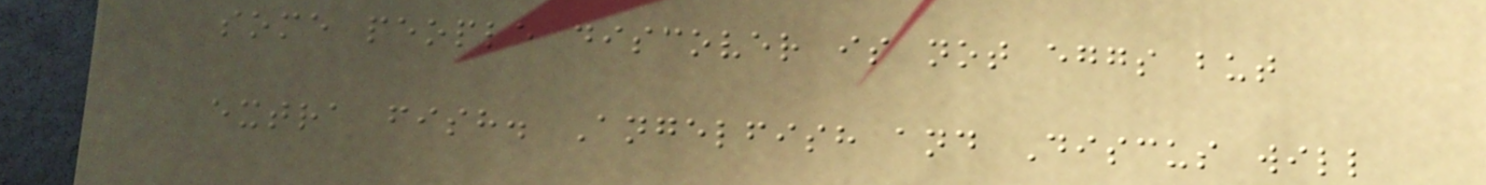some people discover is not eggs but
extra fish. Angelfish and Discus will
